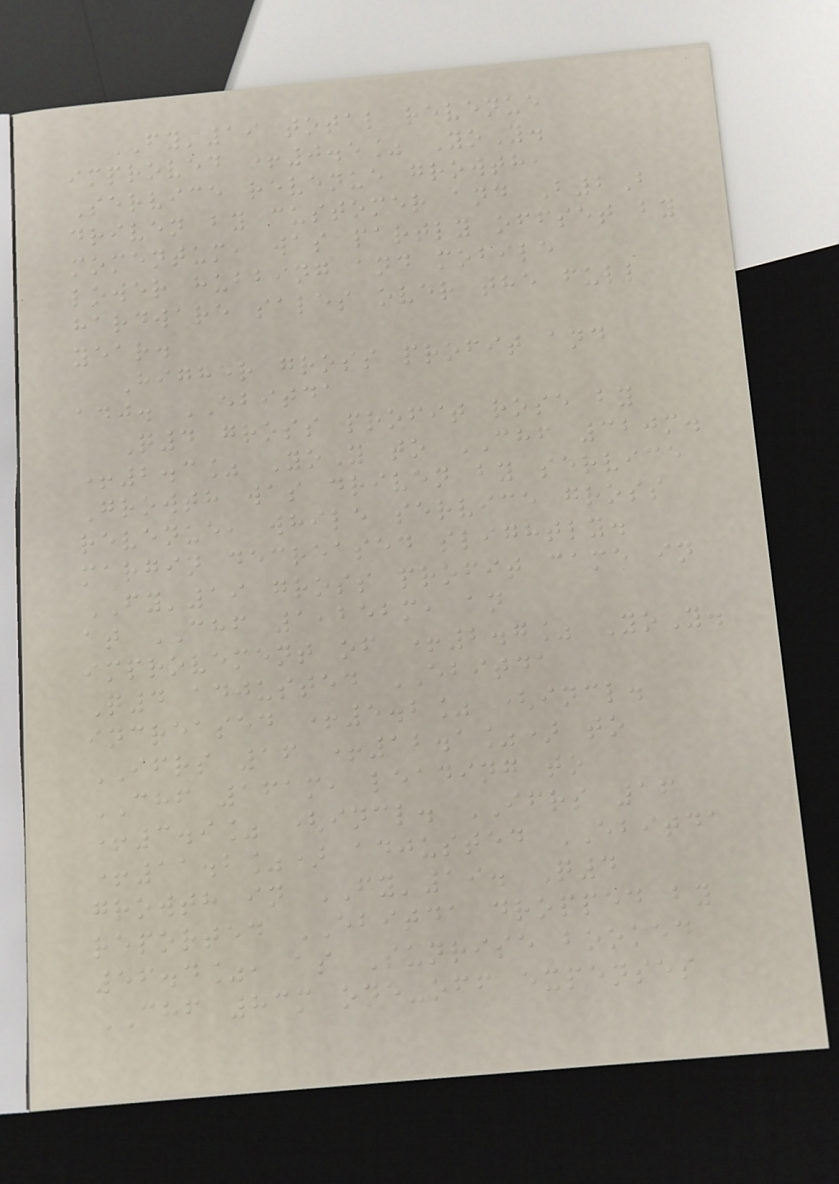FY'19 total revenue
improved +0.5% YoY.
Service revenue growth,
driven by customer and B2B
momentum, was partly offset by
lower hubbing and mobile
hardware sales over the full
year.
Higher gross profit and
adj. EBITDA
Q4 gross profit rose by
+2.3% YoY to CHF 320m.
Growth was driven by service
revenue, while service gross
margin decreased slightly.
FY'19 gross profit came in
at CHF 1,252m, an
improvement of +2.7% YoY.
Q4 adjusted EBITDA
increased +5.2% (incl.
IFRS 16 +12.1%) to
CHF 161m, leading to
+3.9% (incl. IFRS 16
+11.2%) adjusted EBITDA
growth in FY'19. Q4
reported EBITDA dropped by
56.4%, as Sunrise booked
CHF 83m one-off expenses
